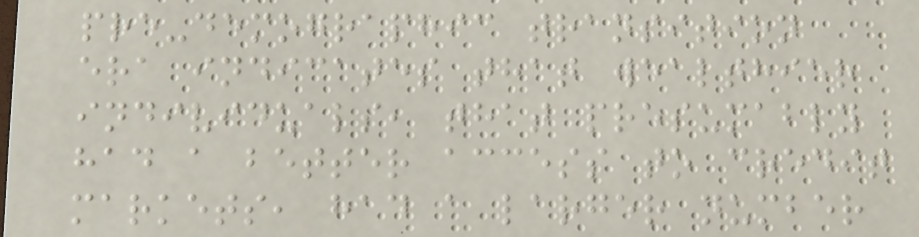pre-demographic transition
era indicates that wealthier
individuals, that presumably
had a better access to credit
markets, had a larger number
